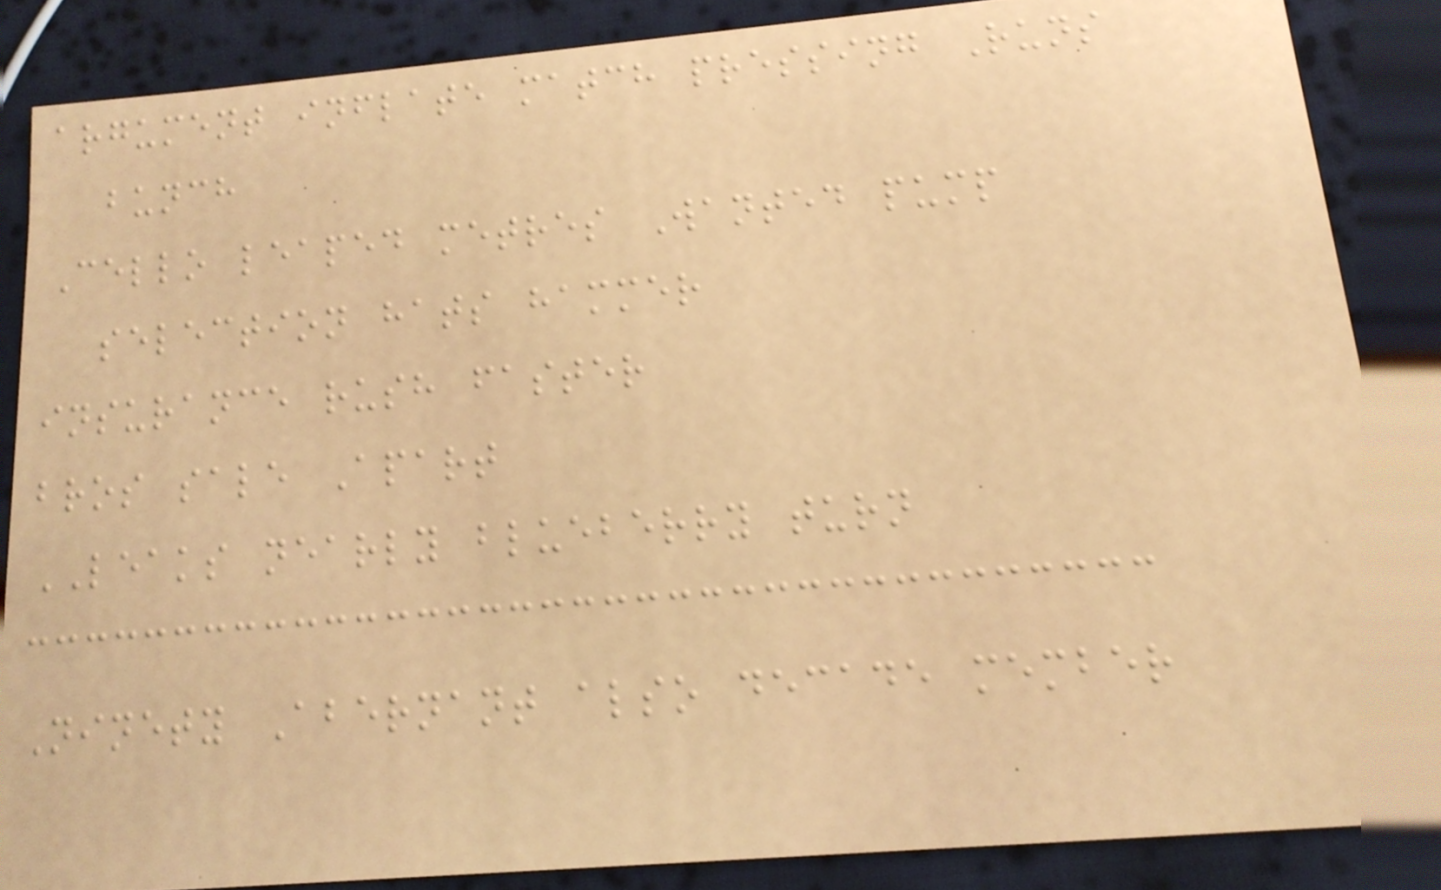argument inflate match pressing Runs
bunch
Cello leaped metres Wanted pump
selection hats hammer
insurance rush faster
bros sale Apart
LEAKS nearly blueberry turn
Ninety Abernant also decade member
